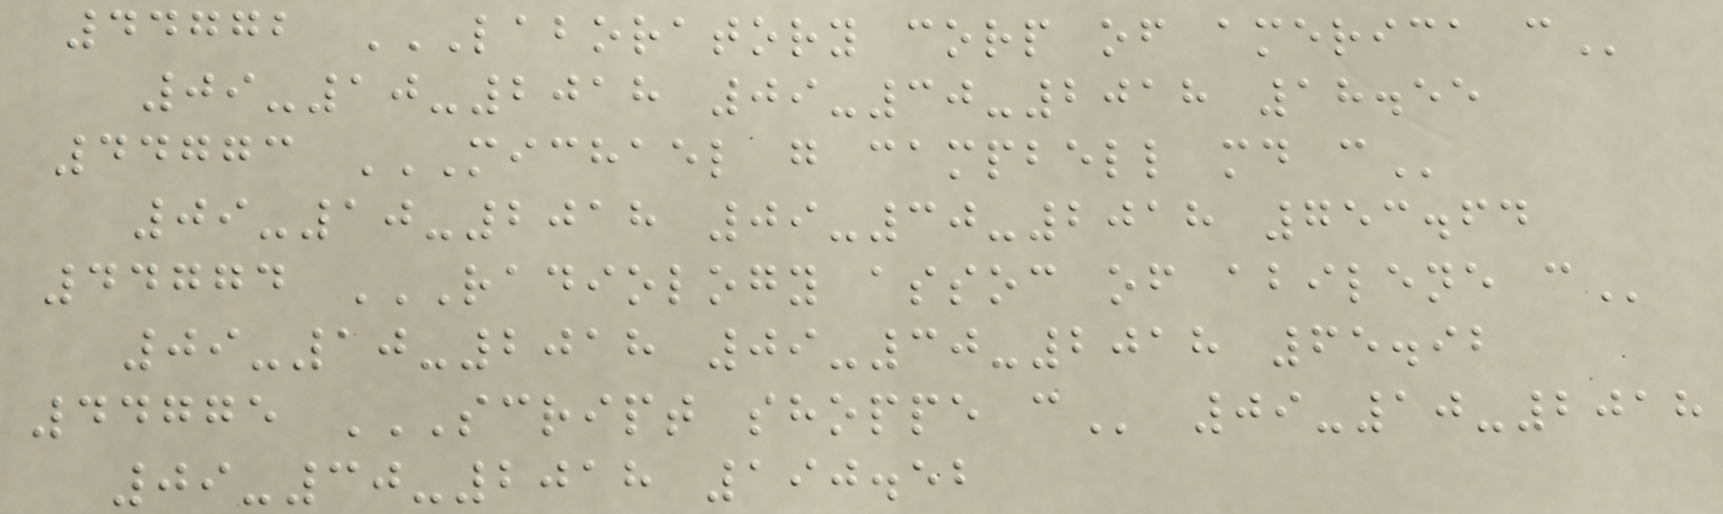44772 LABORATORY CORP OF AMERICA C
09-10-2018 09-30-2018 18.55
44773 MICHAEL G CAMPBELL MD C
09-10-2018 09-30-2018 753.64
44774 RADIOLOGY ASSOC OF ABILENE C
09-10-2018 09-30-2018 65.92
44775 SCRIPT SHOPPE C 09-10-2018
09-30-2018 190.52
